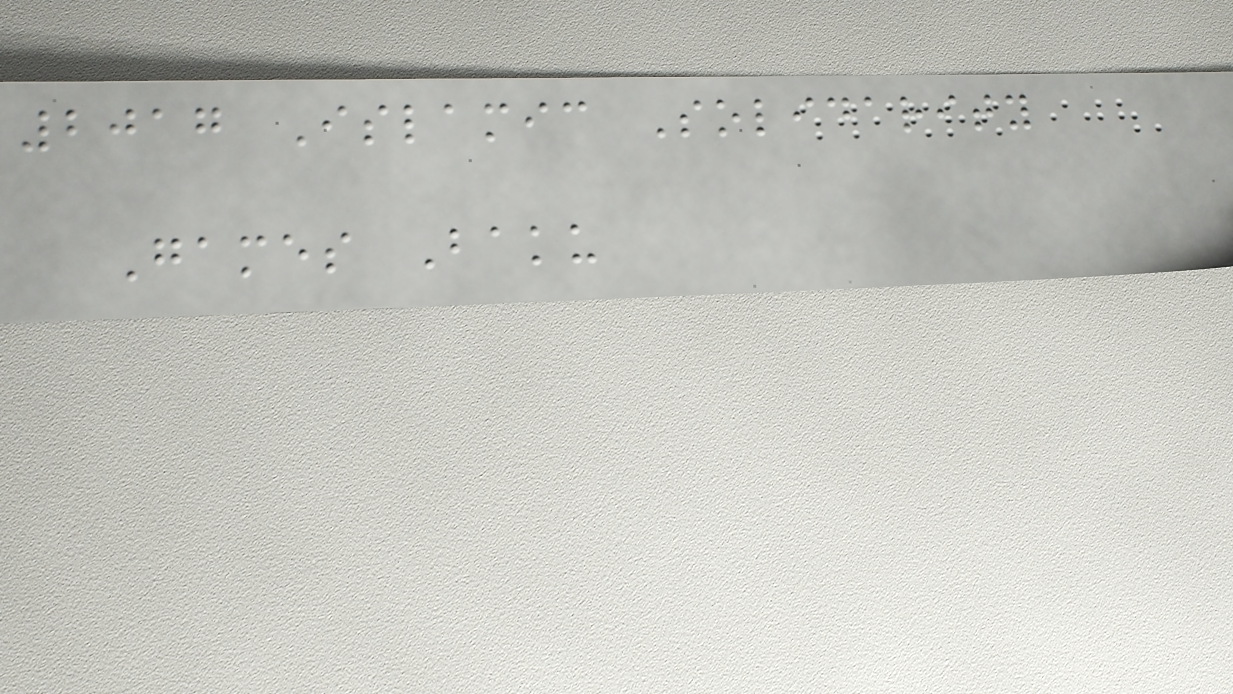2017 Islamic Solidarity
Games Baku
